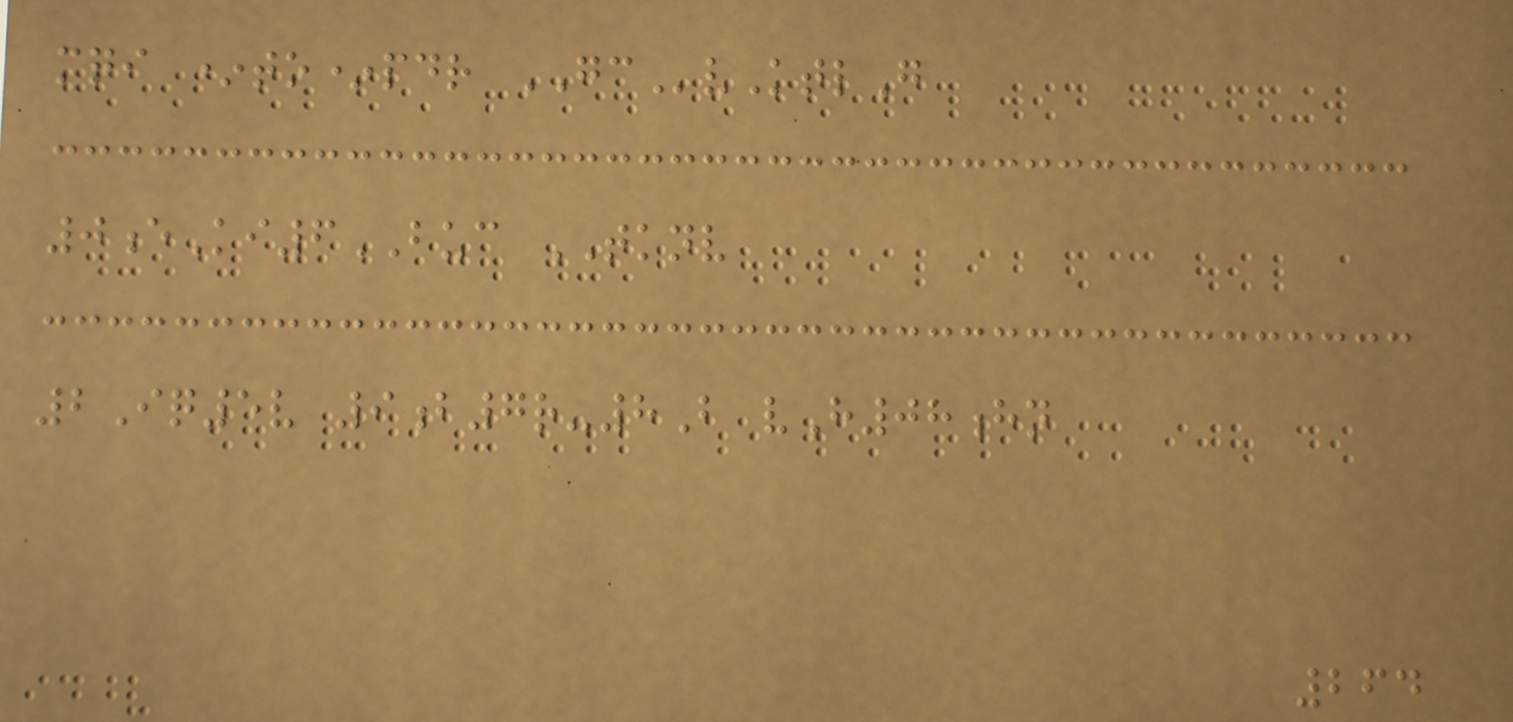mqi *to*pdr GCvKtlG
0eKi6BUC TKNV
2Iq5v 9b7r-8B vH08hn
264
